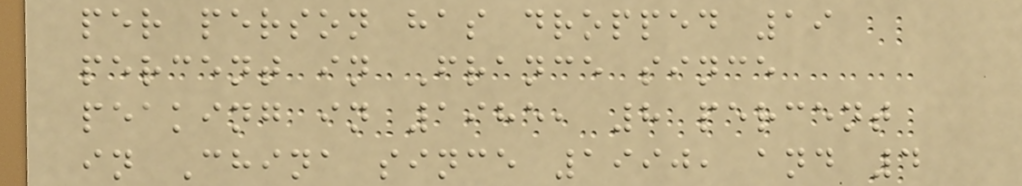per person has dropped 19
percent in France since
peaking in 1985, 8 percent
in China since 1990, and 4
